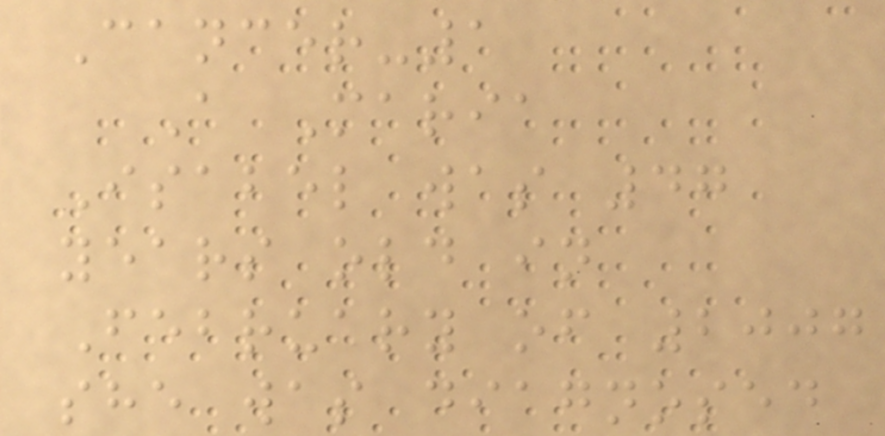Cancer-1
A Maria
Isabel was 47
years old in
February of 2007
she was diagnosed
